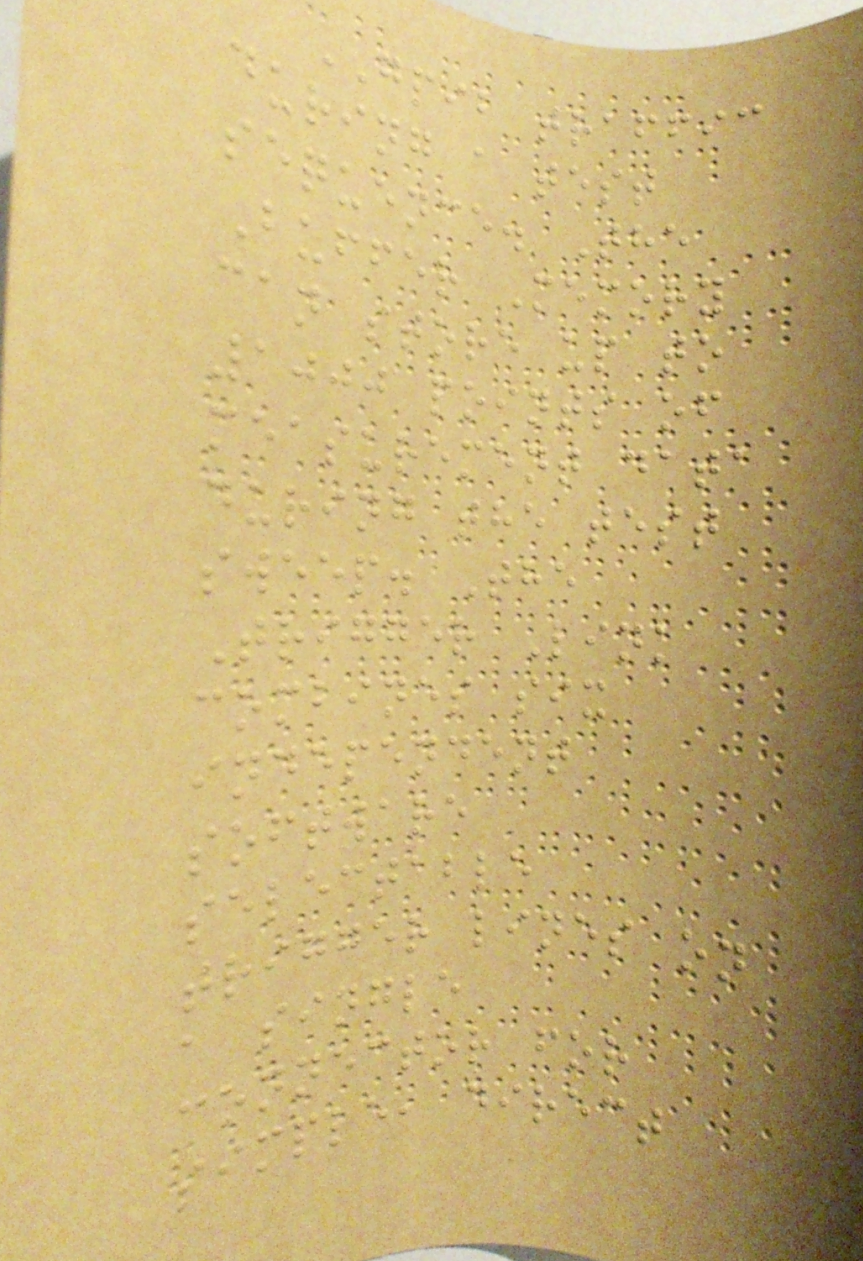GPIB traffic
during a test
sequence. The
Buffer Memory
can store up to
1000 points of
measurement data
during the test
sweep. The
Trigger Link
combines six
independent
software
selectable
trigger lines on
a single
connector for
simple, direct
